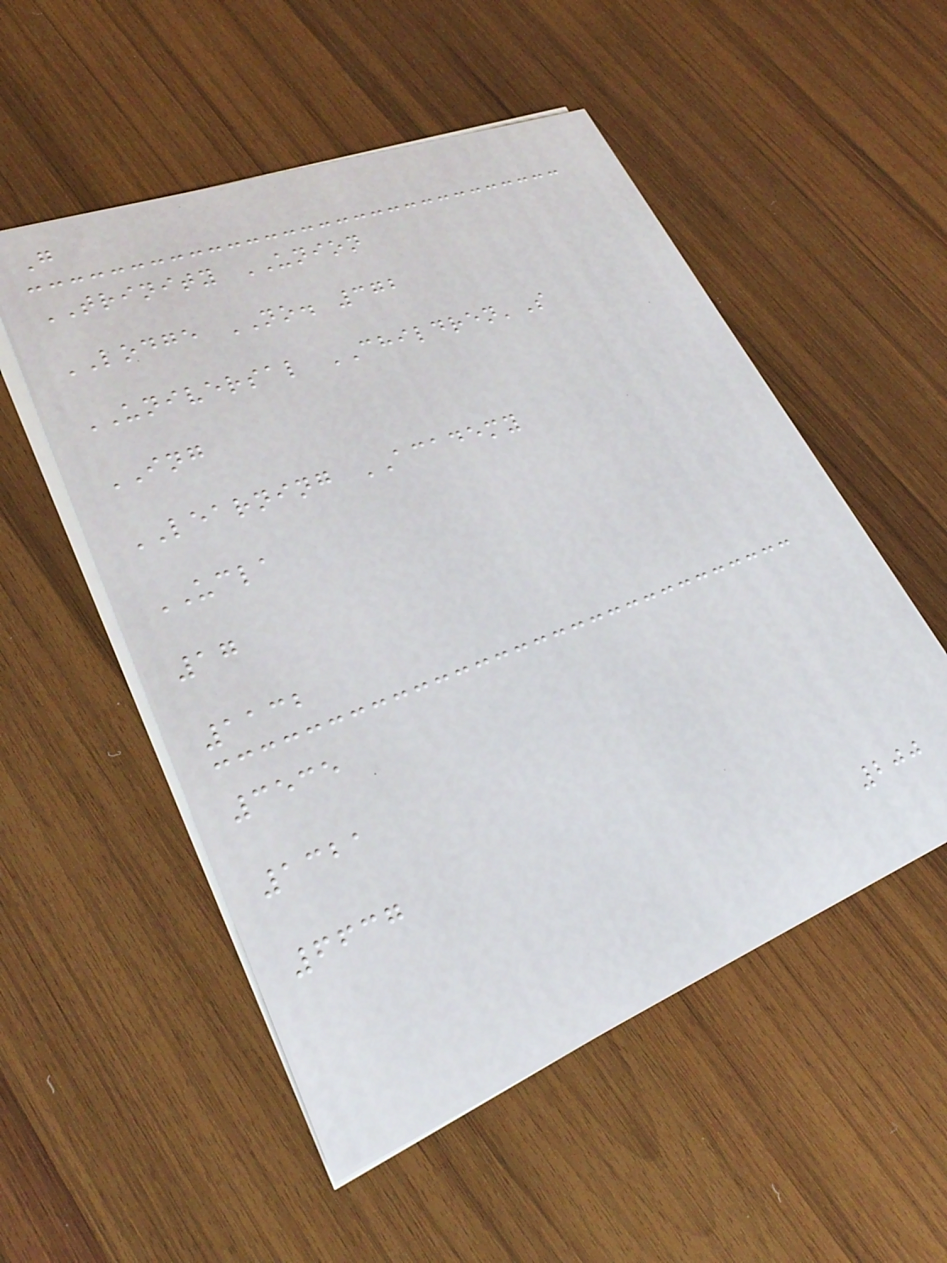G
TRINITY UNION
LODGE NO. 372
UNIVERSAL CHILDREN'S
ING
LEARNING ACADEMY
UCLA
17
1132
3535
1321
6637
200
